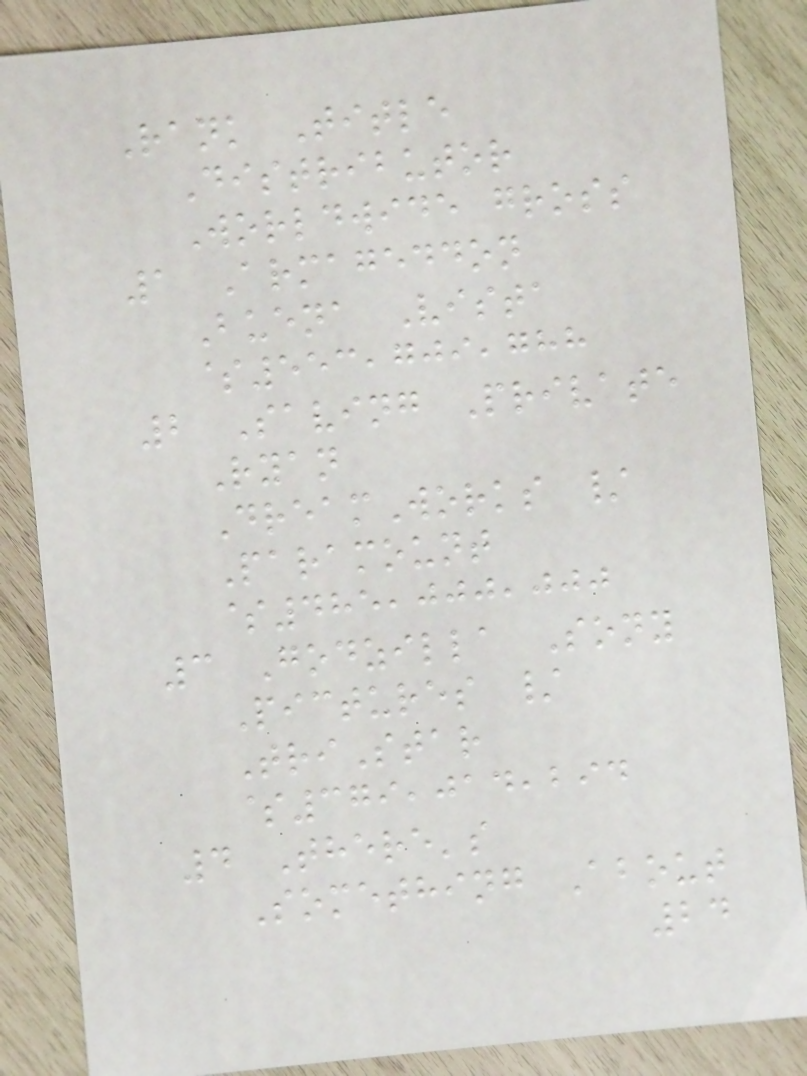Rank Title
Distributor
Worldwide gross
1 Armageddon
Buena Vista
$553,709,788
2 Saving Private
Ryan
DreamWorks /
Paramount
$485,000,000
3 Godzilla Sony
Pictures /
TriStar
$379,014,294
4 There's
Something About
24
